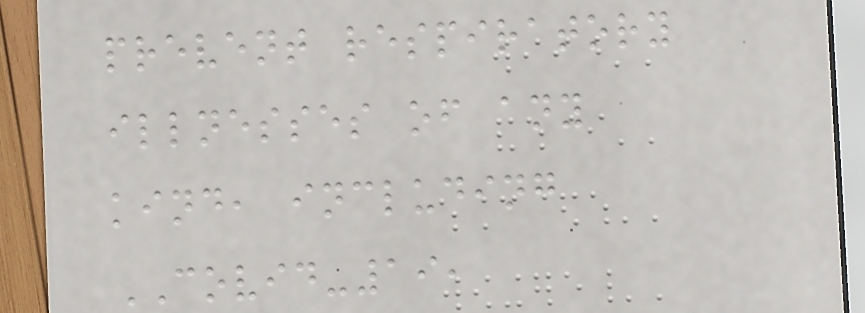prevent respiratory
illnesses of any
kind, including
COVID-19,
